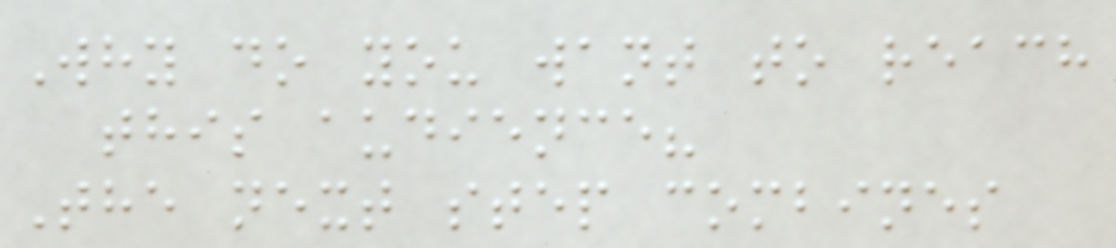Why do you want to reach
this audience?
The next step combines
